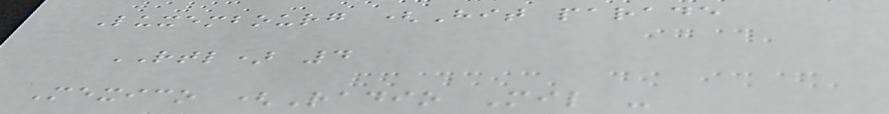Luxembourg (Hit parade
RTL) 4
Mexico (Radio Mil -
